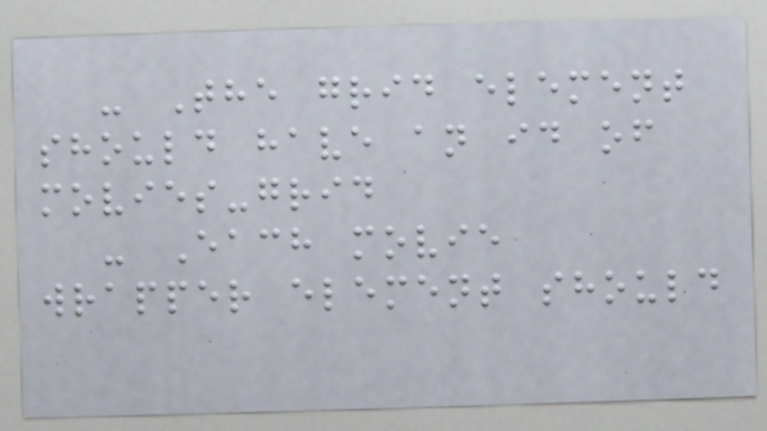- The grid element
should have an id of
movies-grid
- Each movie
wrapper element should
